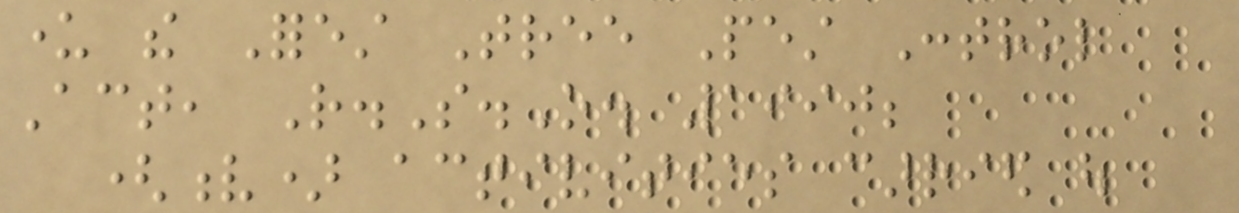under the Forest Tree Pest Control
Act, R.S.O. 1990;
(v) activities carried out
